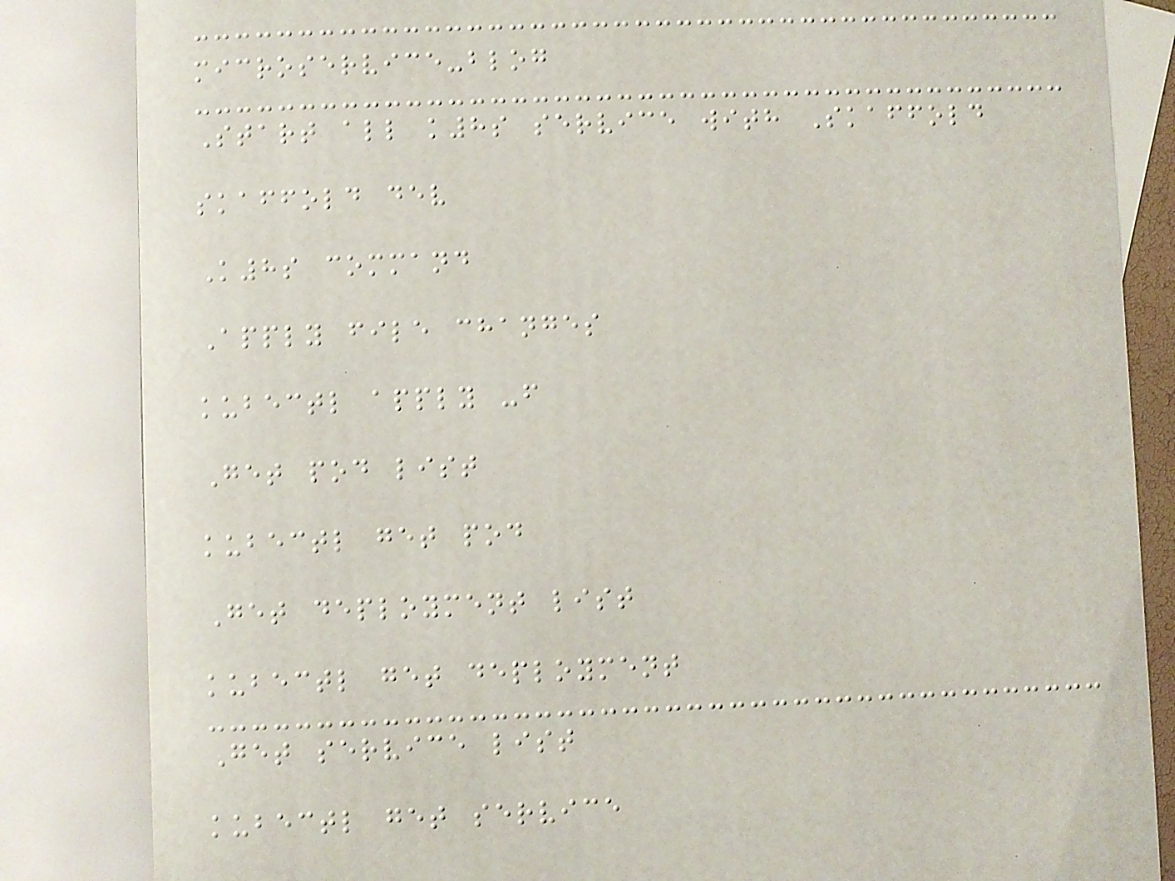microservice-blog
Start all k8s service with Skaffold
skaffold dev
K8s command
Apply file changes
kubectl apply -f
Get pod list
kubectl get pod
Get deployment list
kubectl get deployment
Get service list
kubectl get service
